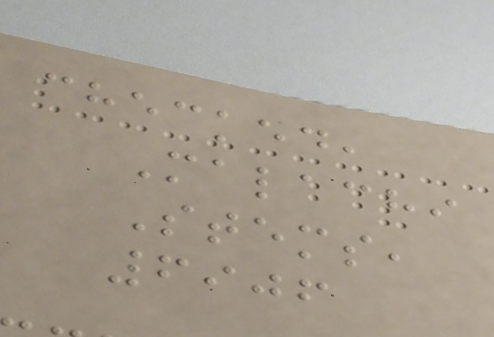checked,
Malachi
Stems,
6906
